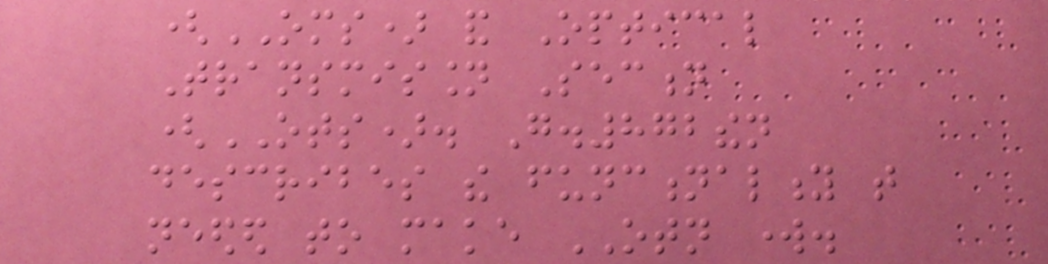(OMS) and Optical
Transmission Section
(OTS). G.872then
describes the functionality that
needed to make OTN work.
